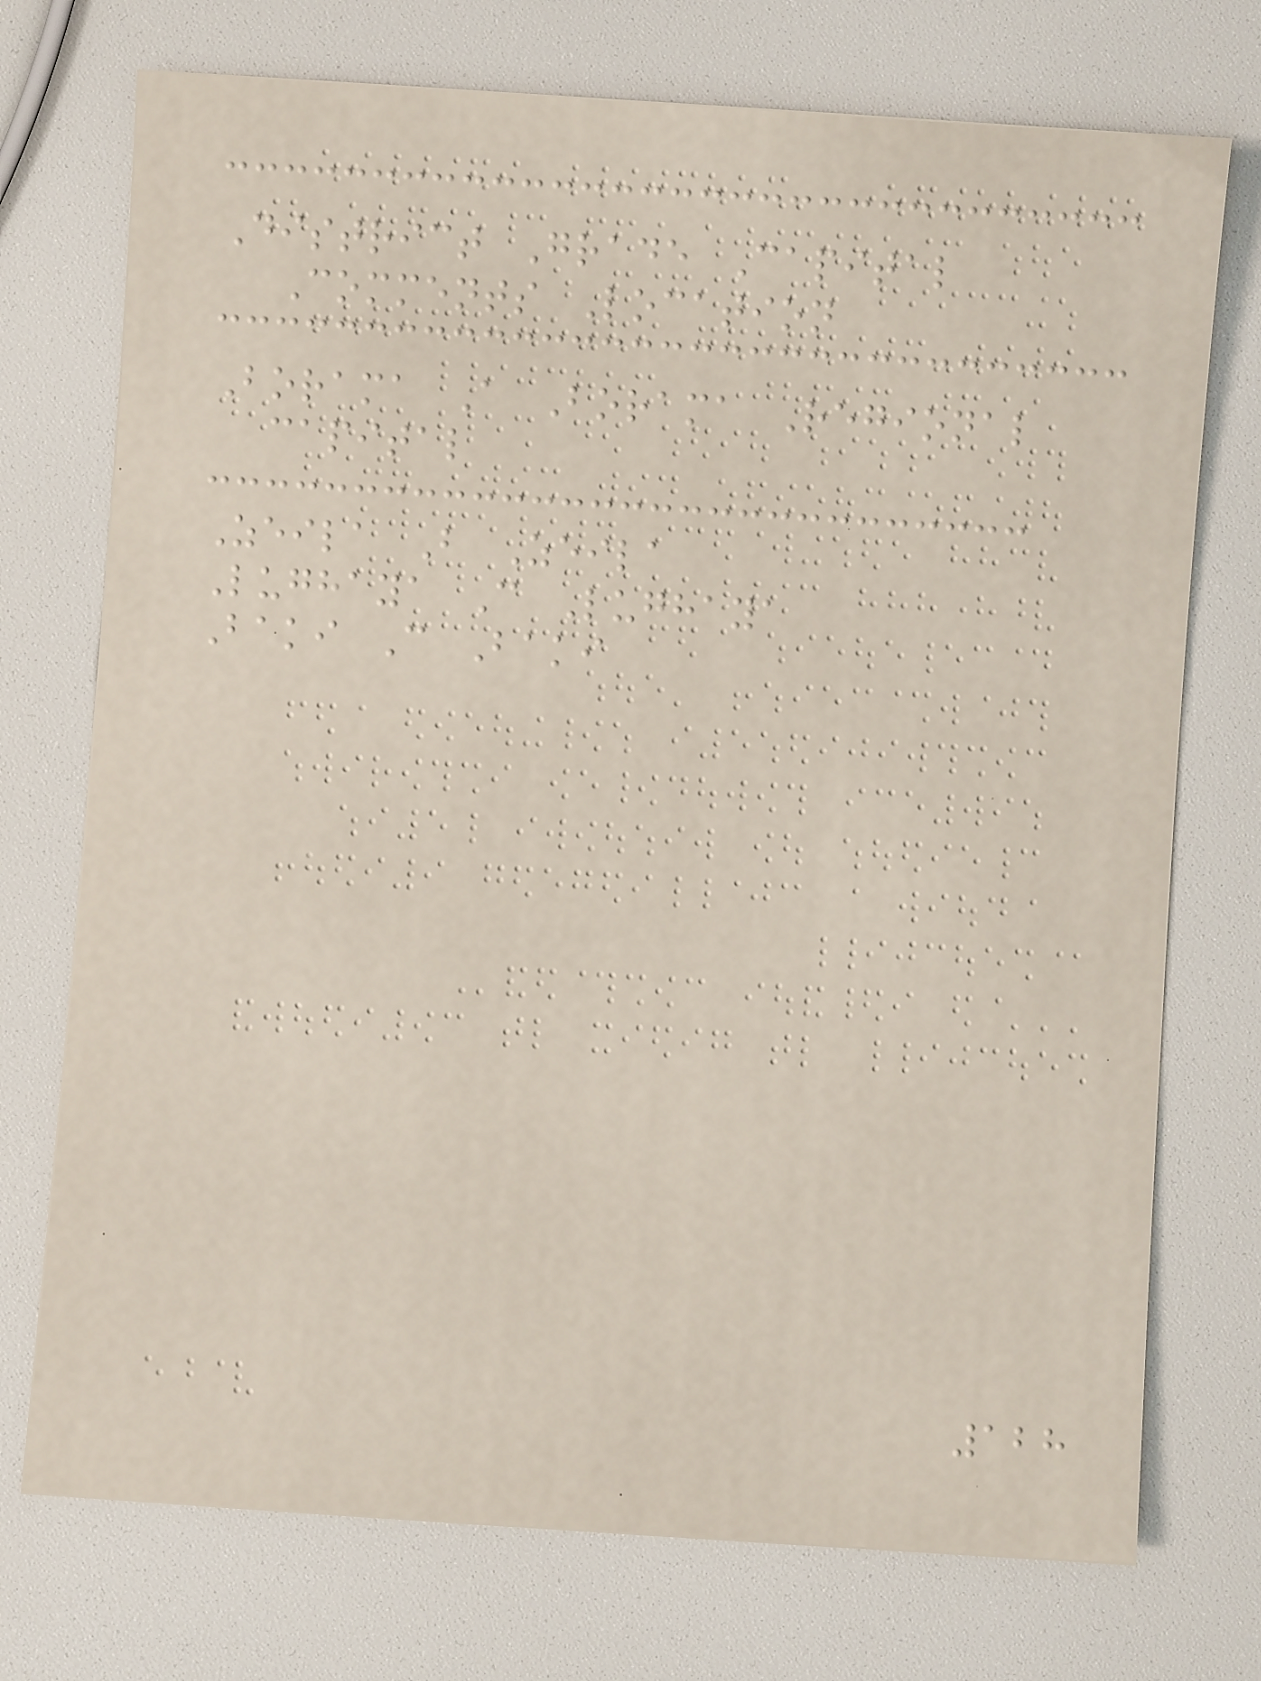District Grade Capital
Comments Location
Borama A Borama Regional
capital
Zeila B Zeila
Lughaya C Lughaya
Baki C Baki
128
